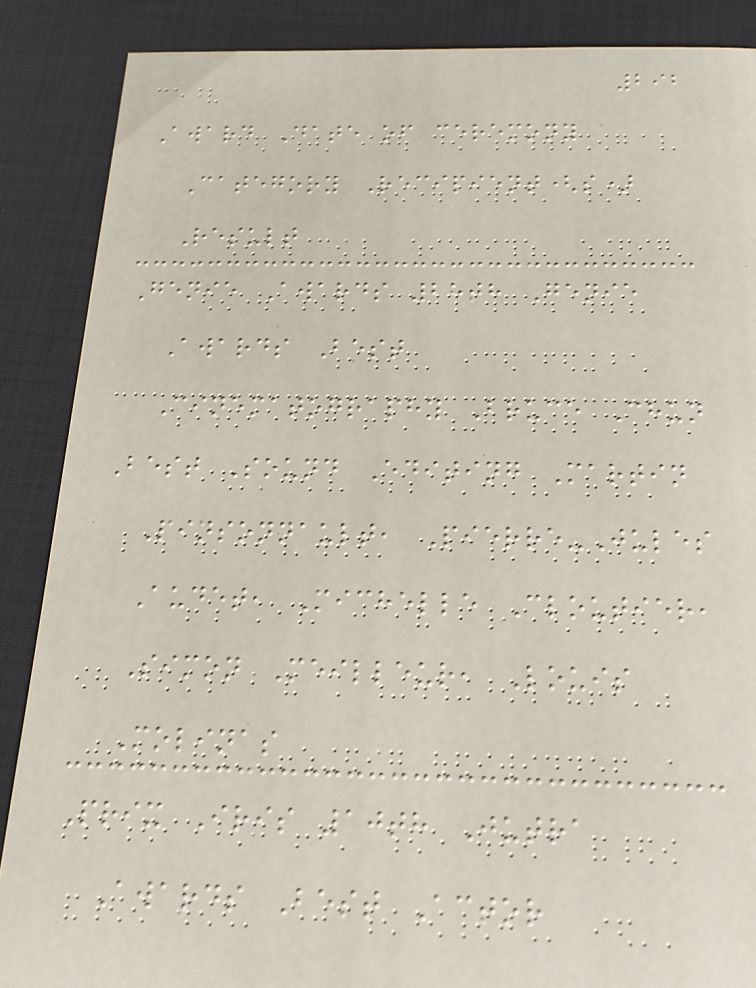292
Award Date of ceremony
Category Recipient(s)
Result
Genie Awards 28th Genie
Awards Best
Cinematography Bruce Chun
Best Sound Editing Martin
Pinsonnault, Pierre-Jules
Audet, Michelle Cloutier,
Simon Meilleur, Louis
Molinas
Prix Iris 10th Jutra
Awards Best Actor
